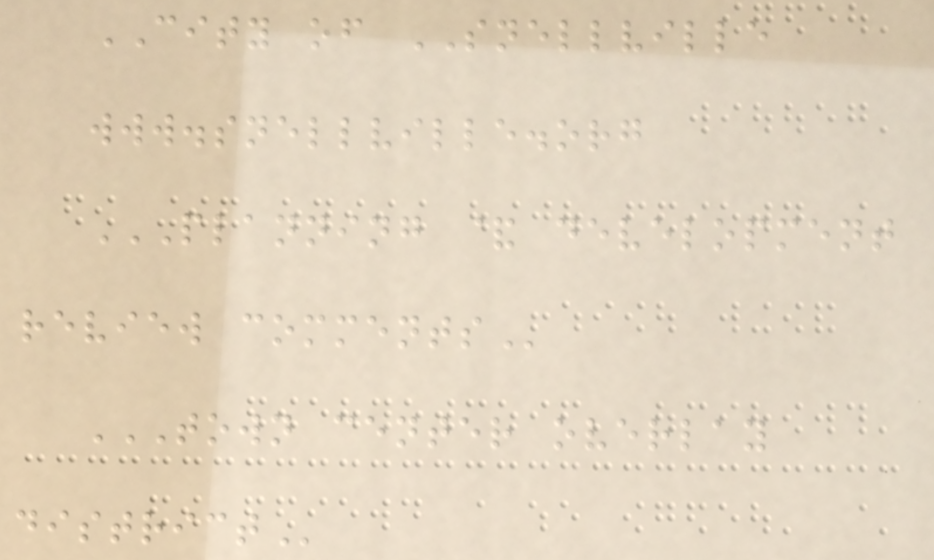CITY of SNELLVILLE
www.snellville.org
PLANNING & DEVELOPMENT
REVIEW COMMENTS
TOWN CENTER OVERLAY
DISTRICT
